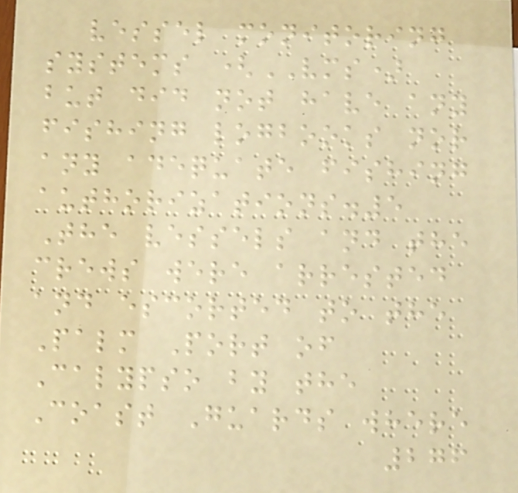vessel monitoring
systems (VMS)
but did not have any
fishing logbooks nor
any adequate fishing
authorizations.5
The vessels and the
crews were arrested
and escorted to the
Palm Port of
Calypso by the
Coast Guards where
276
